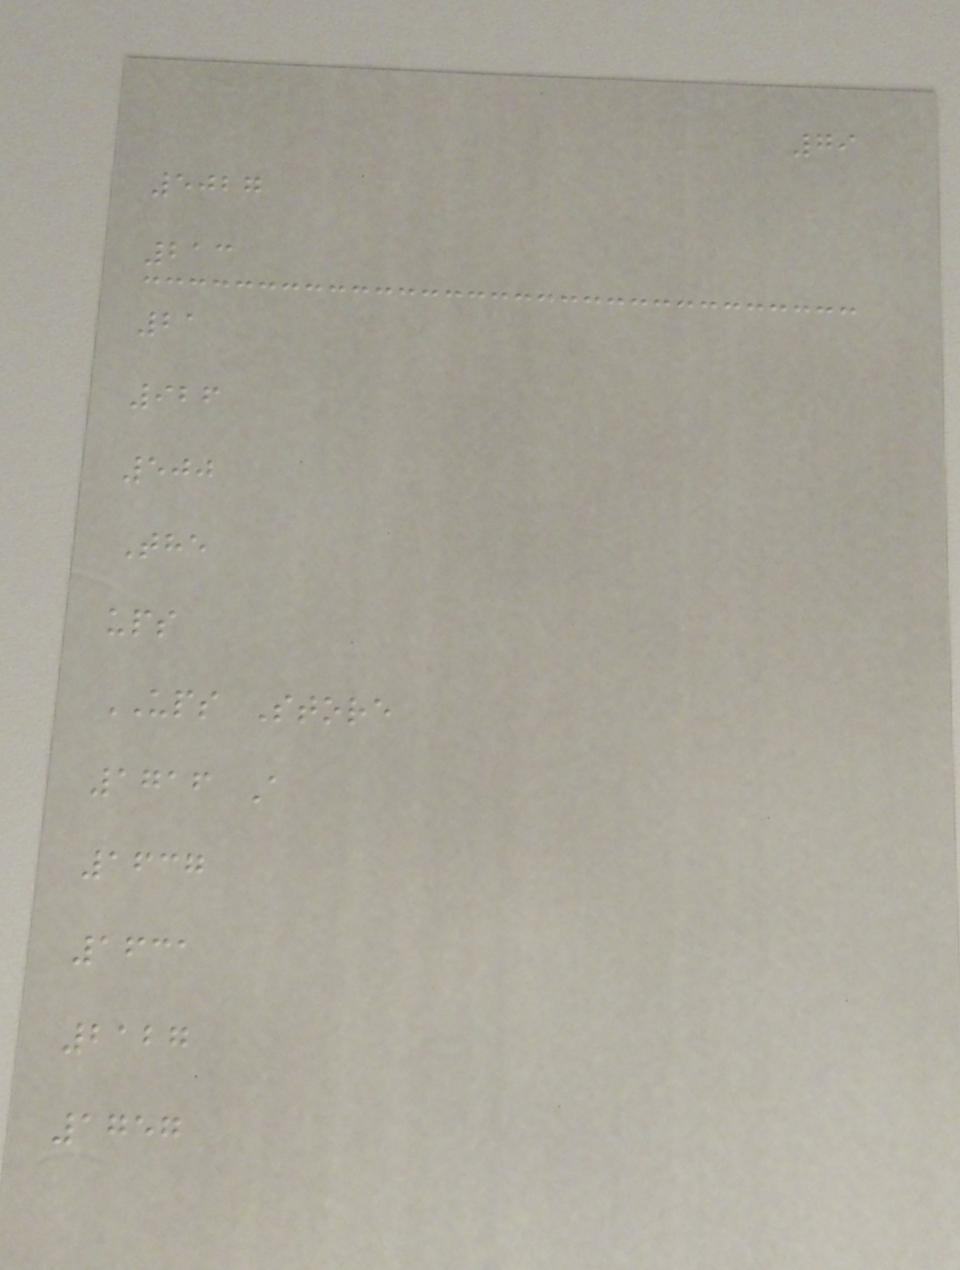79
5027
213
21
926
500
The
ups
UPS Store
1716 A
1637
1631
2127
1757
